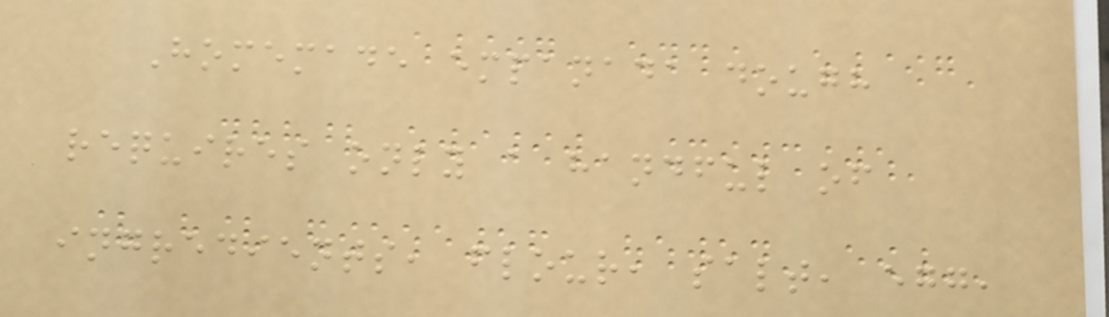Homemade empanada dough
requires only a handful of
ingredients, flour, salt, egg,
